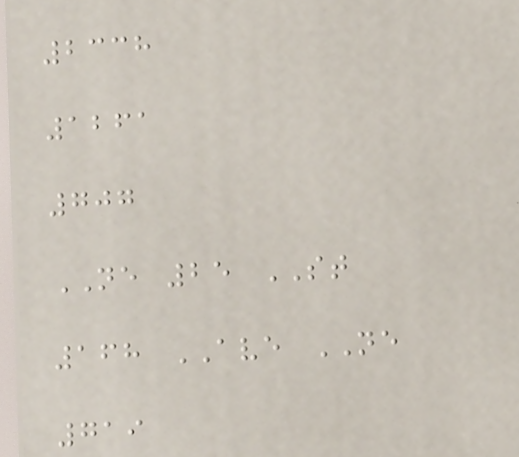2338
1261
707
NE 25 ST
168 AVE NE
719
